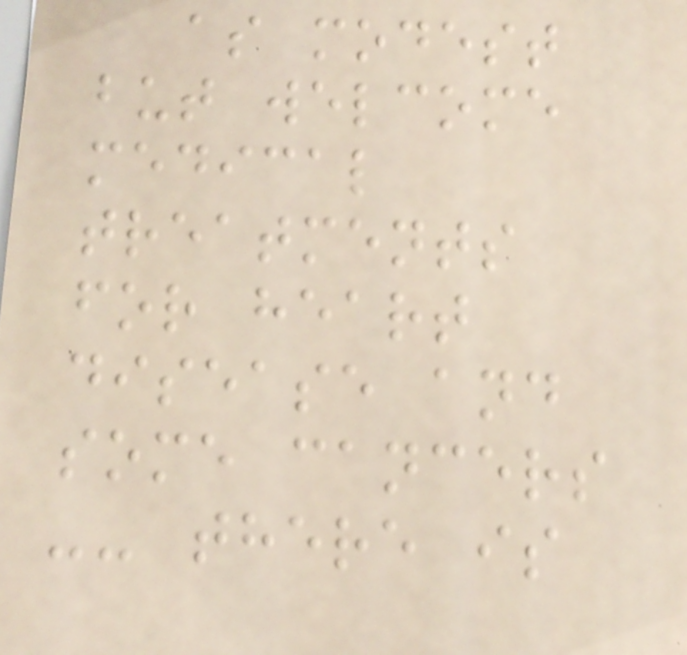as modest
but welcome
medical
treatments
for heart
disease and
some cancers
-- there is
